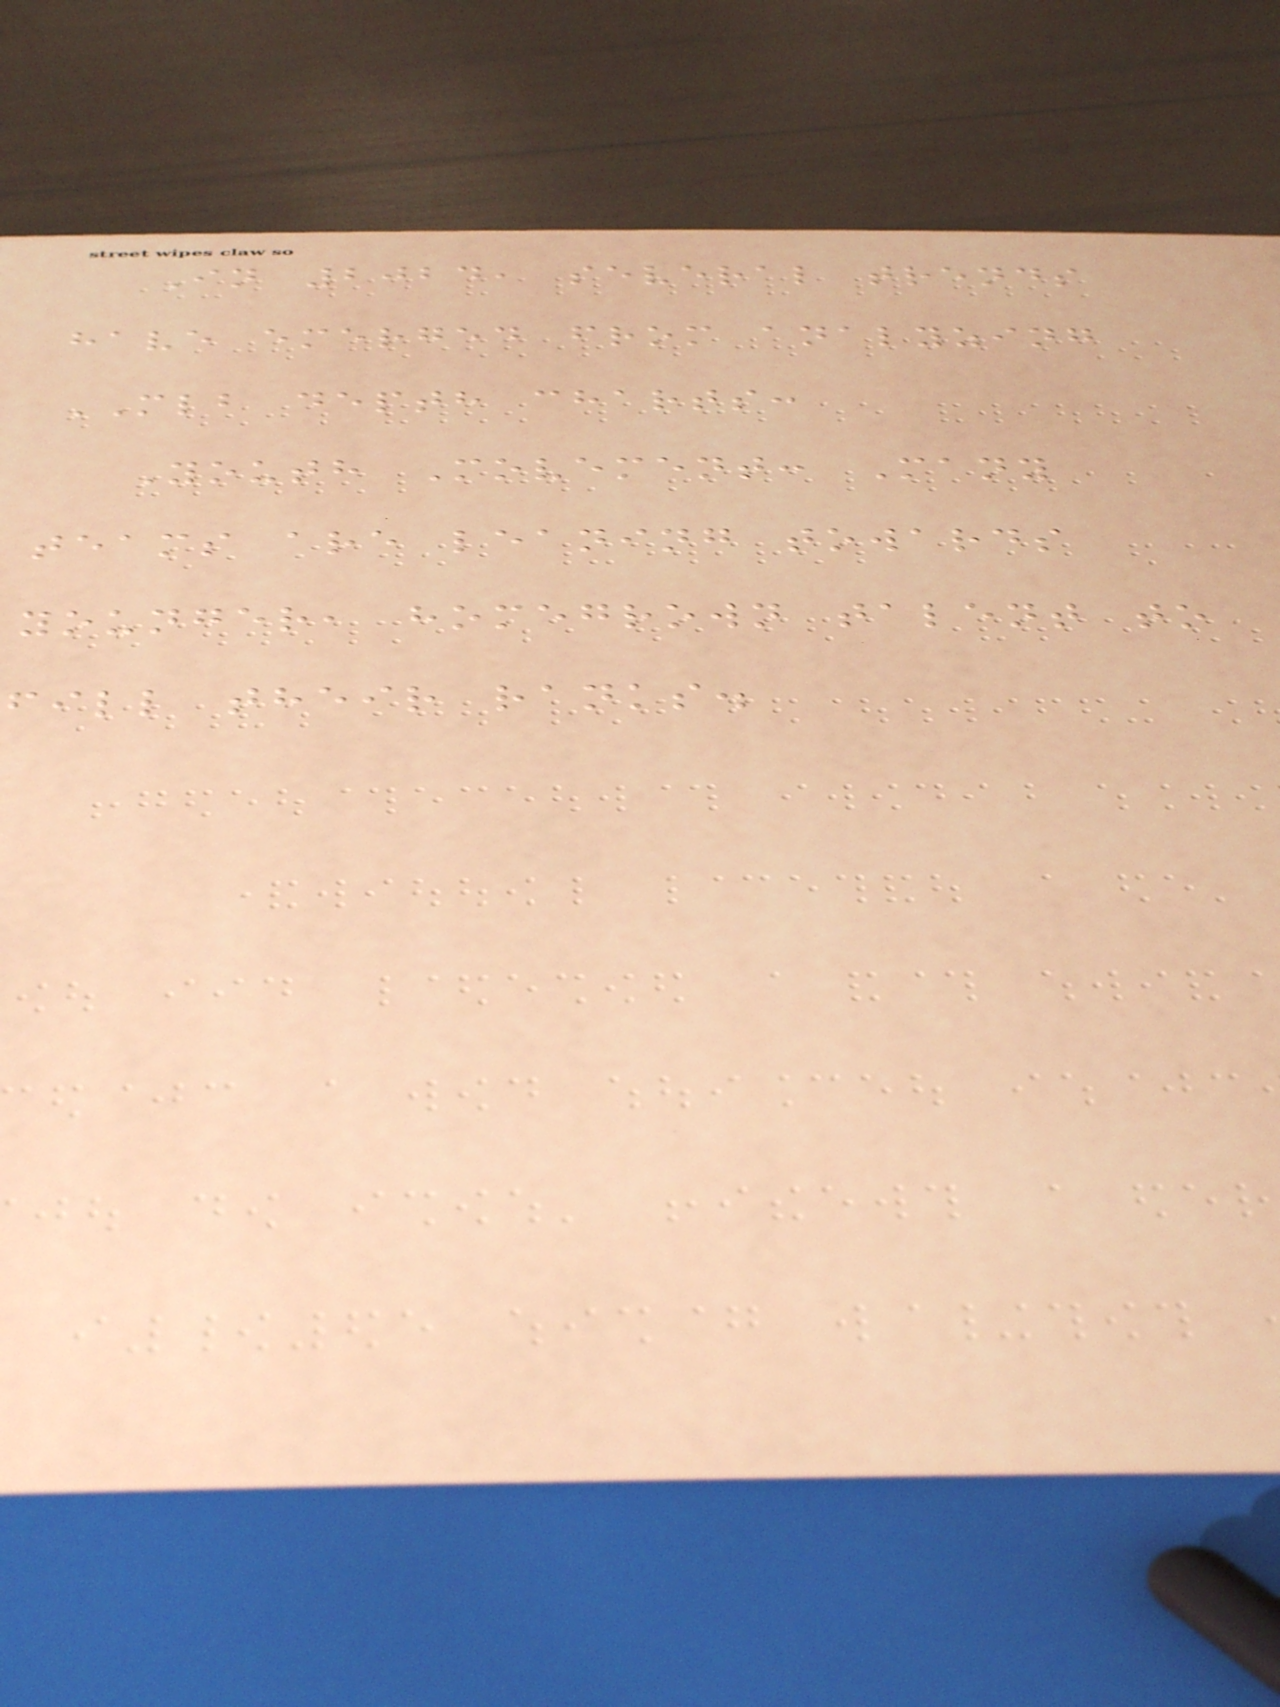In 2024, several trends
have emerged from analyzing
MLB depth charts:
Youth Movement: Many
teams are leaning towards
younger, homegrown talent to
fill their ranks.
